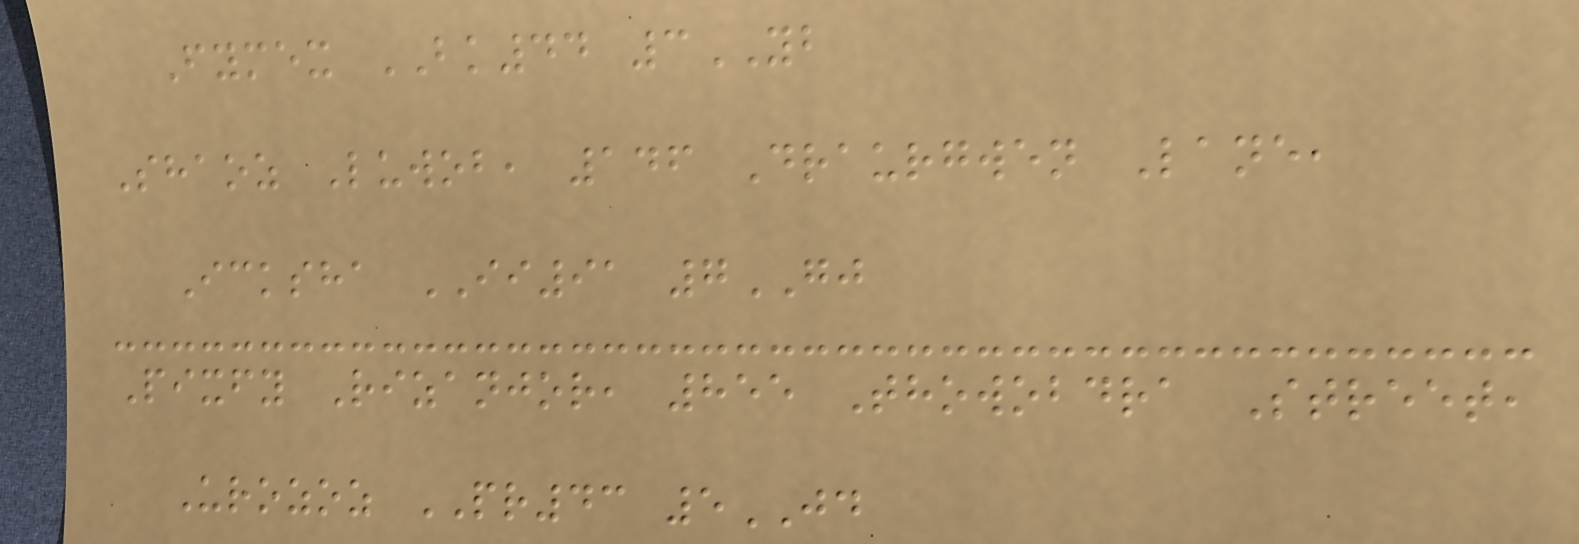Fymex BK44 3YB
Shaoz Luwob, 146 Draurgwen Lane,
Icksha II91 7GJ
Pixfy Rizanjor, 855 Thowobdra Street,
Urozoz PR43 5JD
